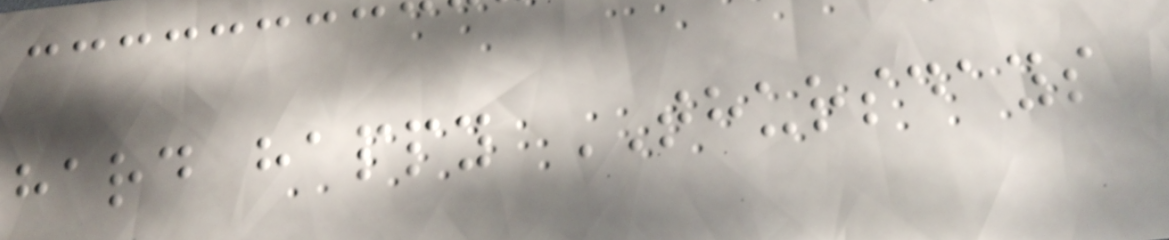hard happy THURSDAYS
